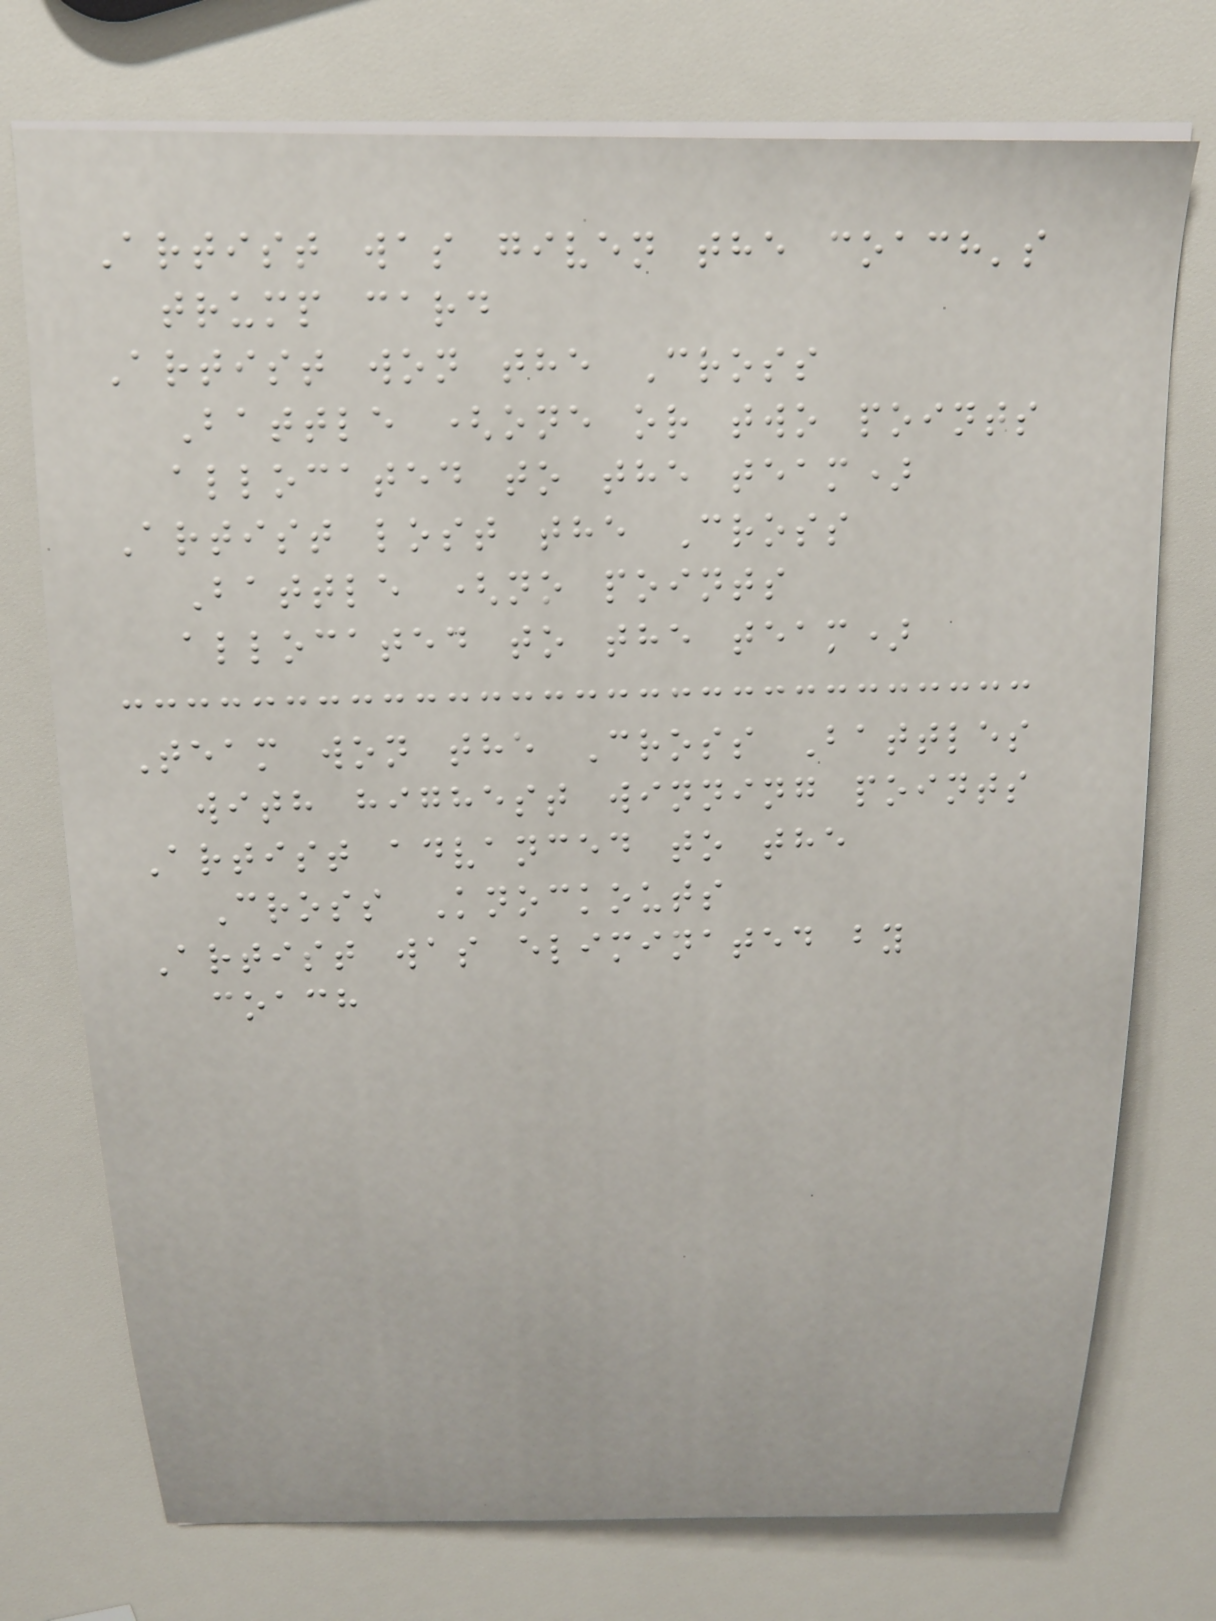Artist was given the coach's
trump card
Artist won the Cross
Battle (one or two points
allocated to the team)
Artist lost the Cross
Battle (no points
allocated to the team)
Team won the Cross Battles
with highest winning points
Artist advanced to the
Cross Knockouts
Artist was eliminated by
coach
